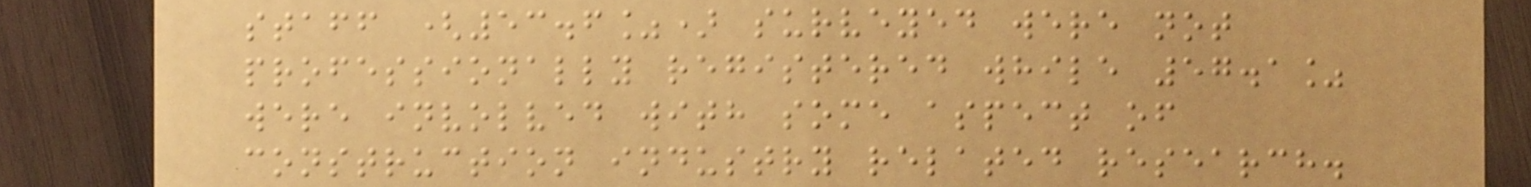staff (53.6%) surveyed were not
professionally registered while 57.1%
were involved with some aspect of
construction industry related research.
